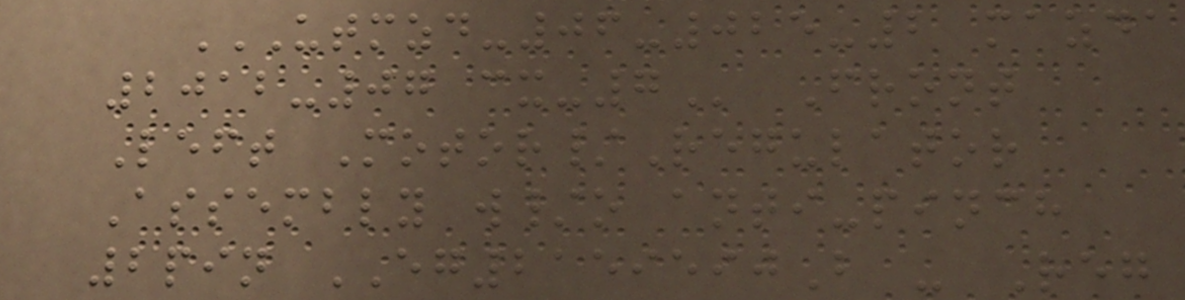UTMZD-06-025-2 MAZDA
2012-07 CX-7 Front
Left Motor/Regulator
Assembly w/o anti-pinch
2pin EG2159590B - Reg
